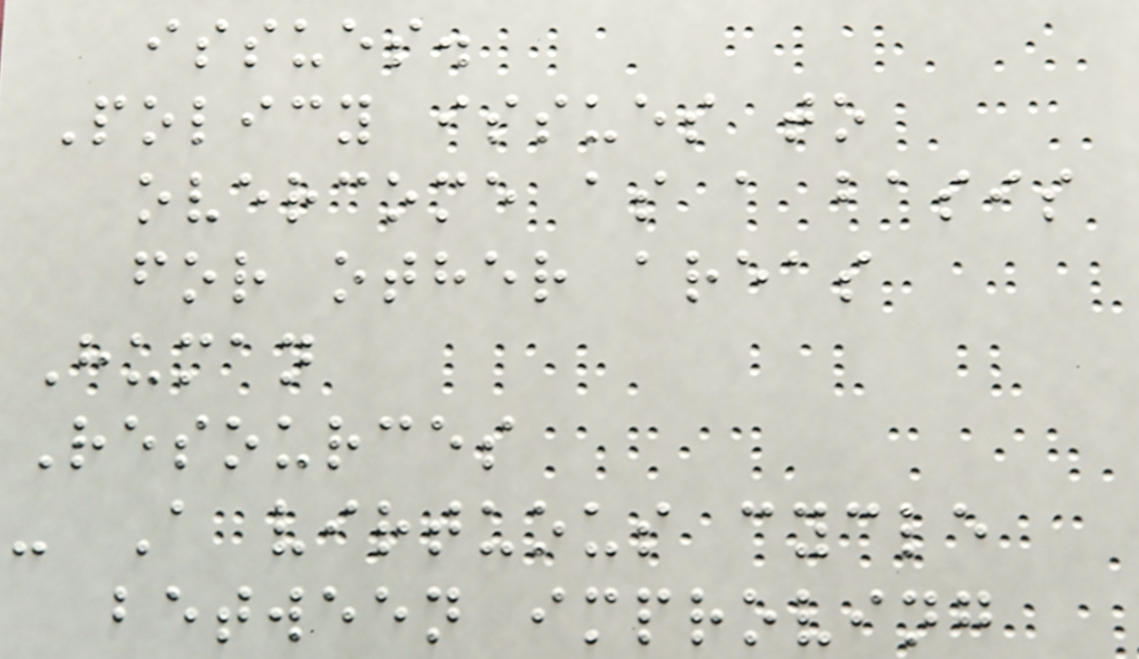issues.
Policy issues to
overcome as a basis
for other areas
Human
Resources
- A virtuous cycle
between improving
